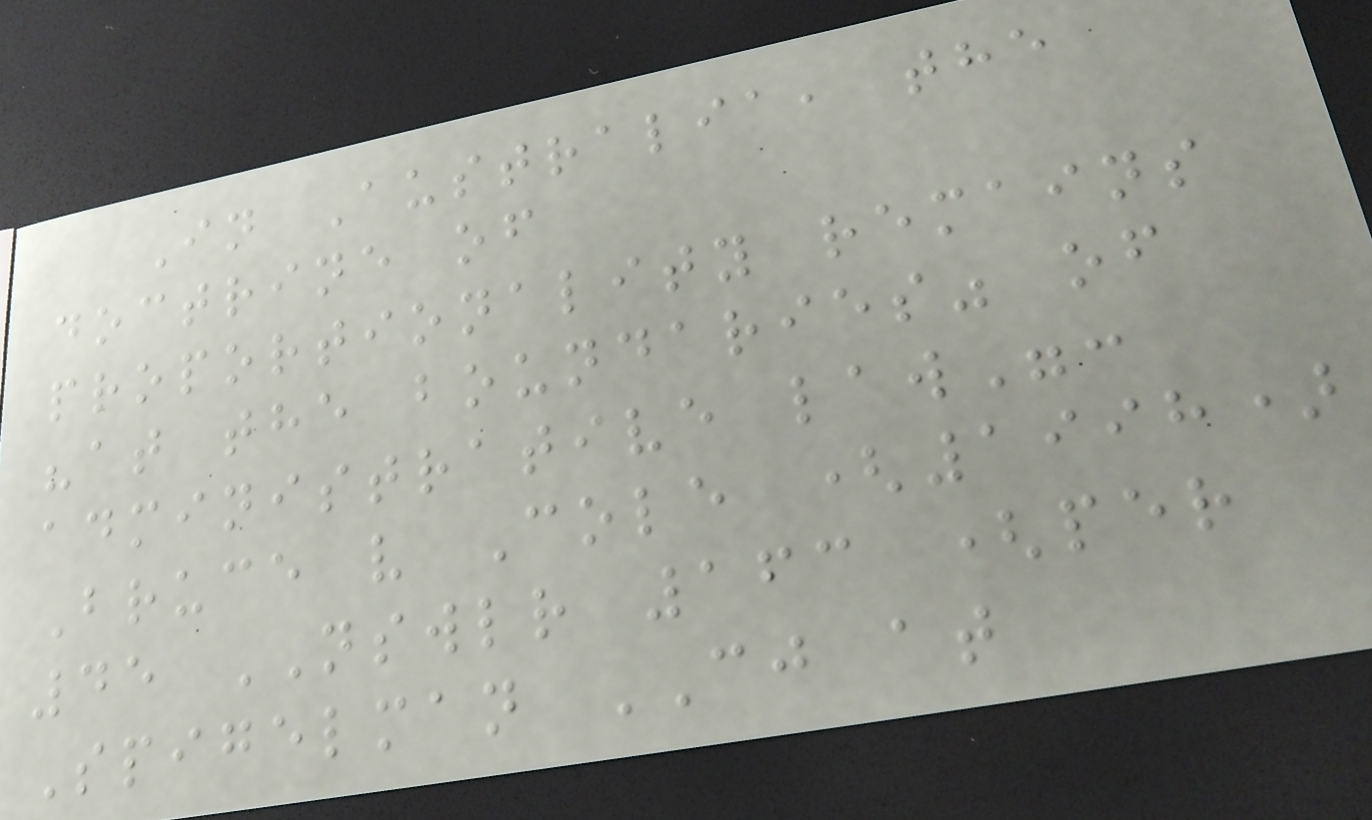In Australia, the
doctrine of
proportionality remains
"at the boundaries" of
administrative law":
Bruce v Cole (1998)
45 NSWLR 163 (per
Spigelman CJ at
